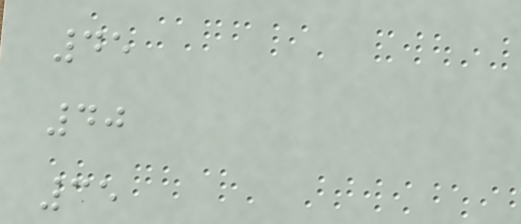45
40
35
